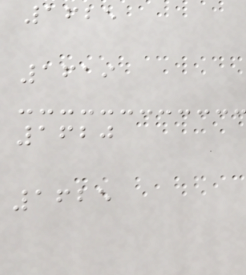1625
1619
1620
1625
